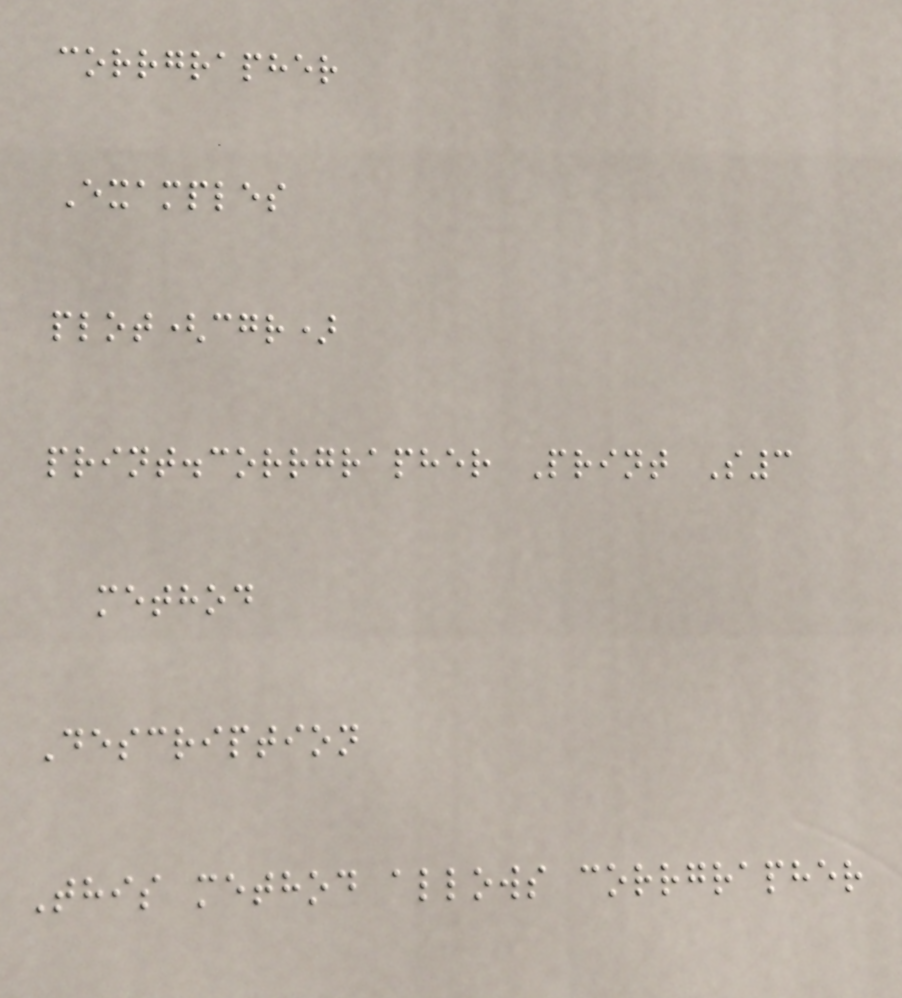corrgrapher
Examples
plot(cgr)
print.corrgrapher Print S3
method
Description
This method allows corrgrapher
